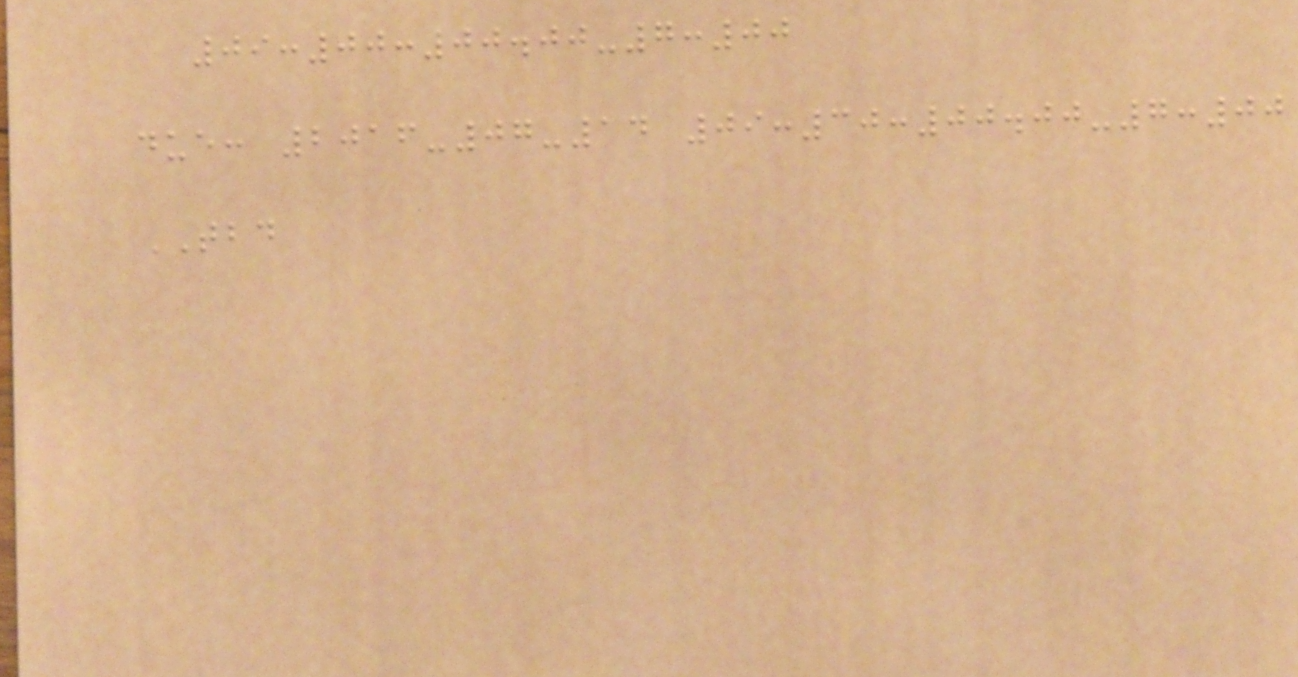09:00:00.00-7:00
due: 2016-07-14 09:30:00.00-7:00
TBD
